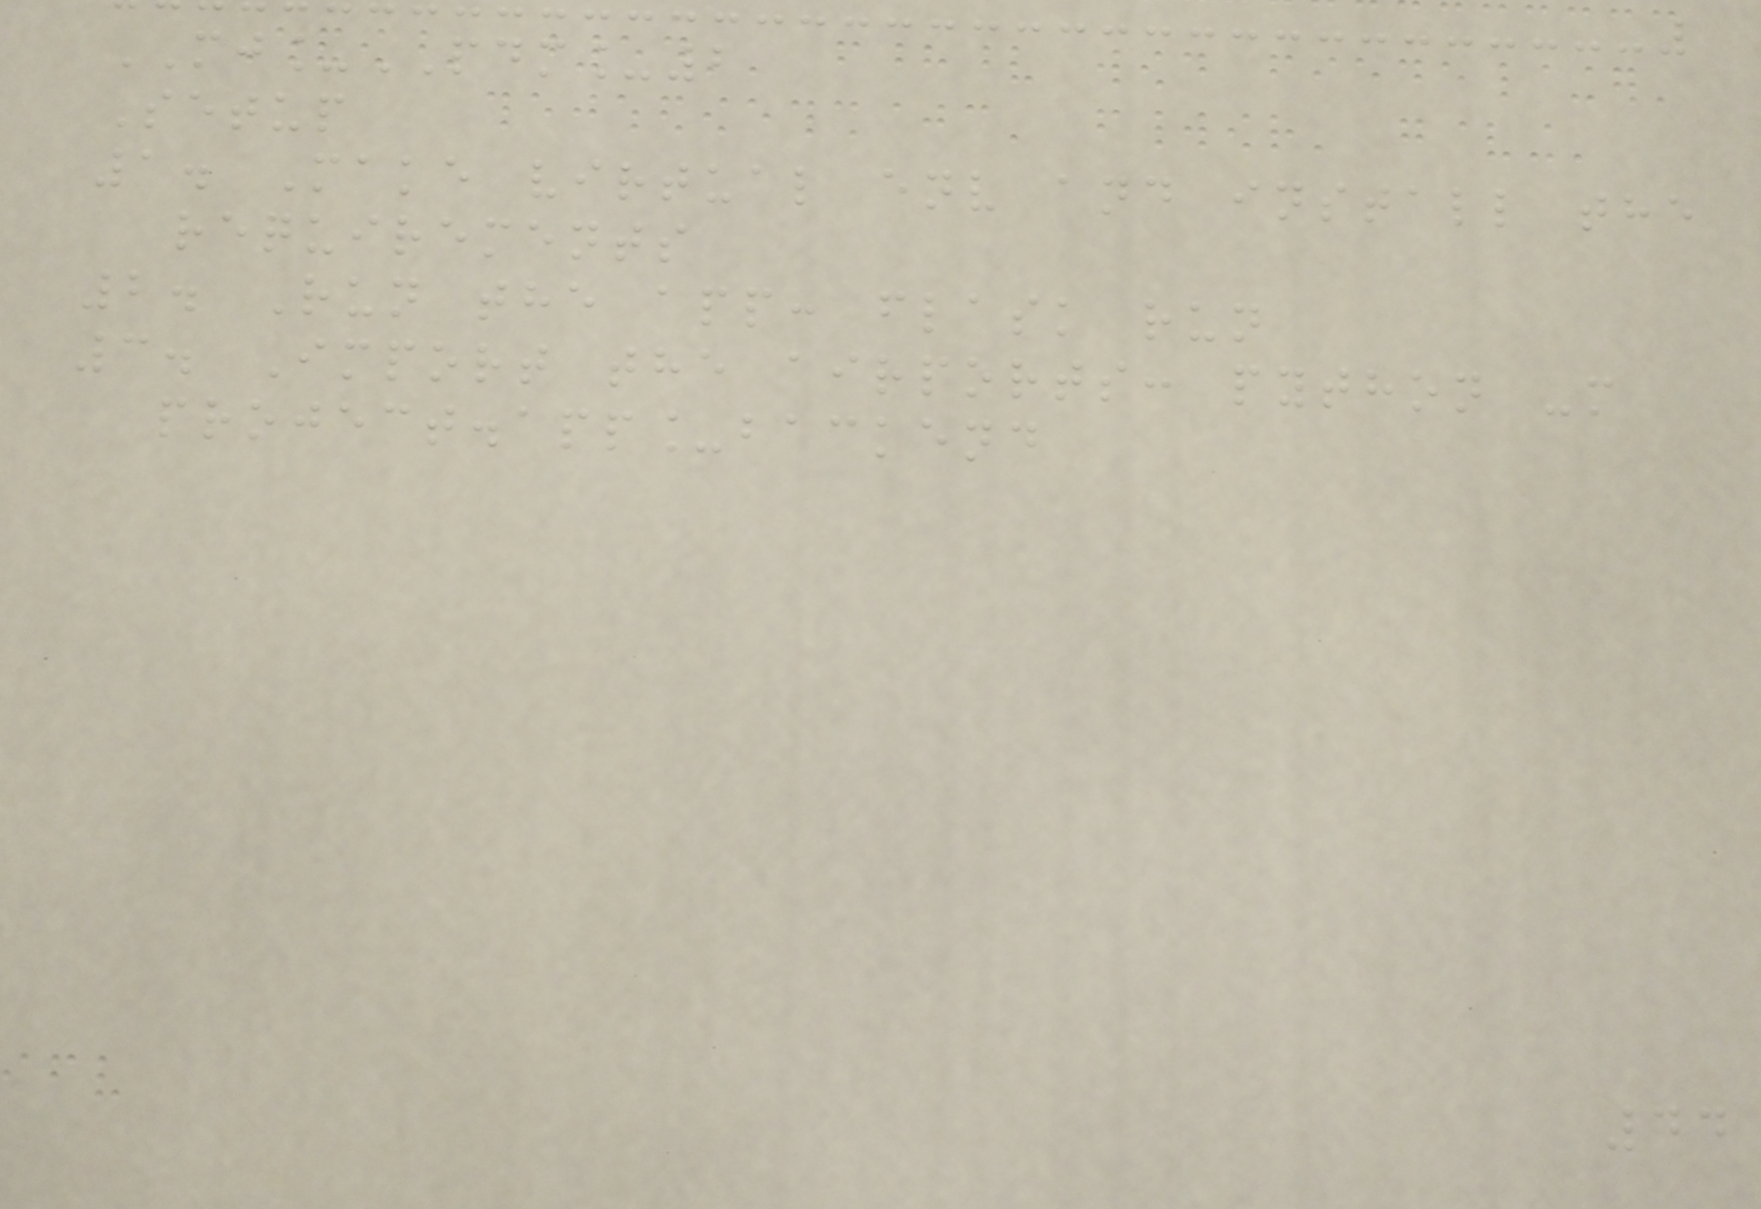MJ_PDM_2
Setup
1. Make virtual env and install the
requirements
2. Run the app: flask run
3. Import the airports: python -m
project.app_backend
44
